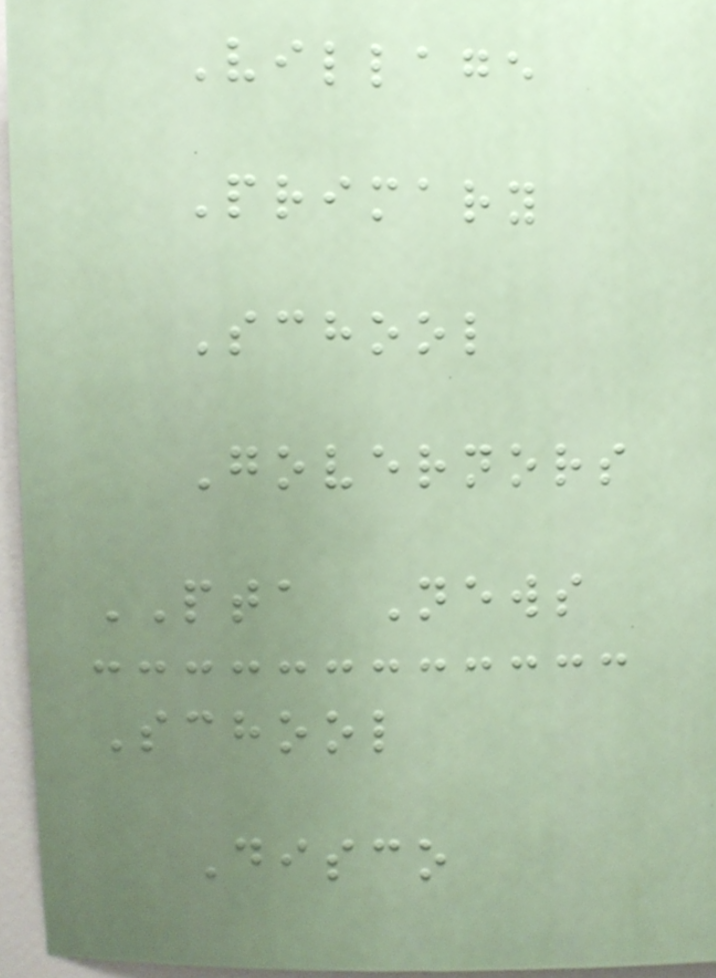Village
Primary
School
Governors
PTA News
School
Disco
